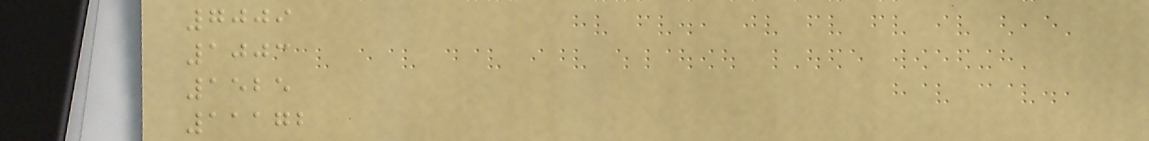7009
1003
1525
11172
